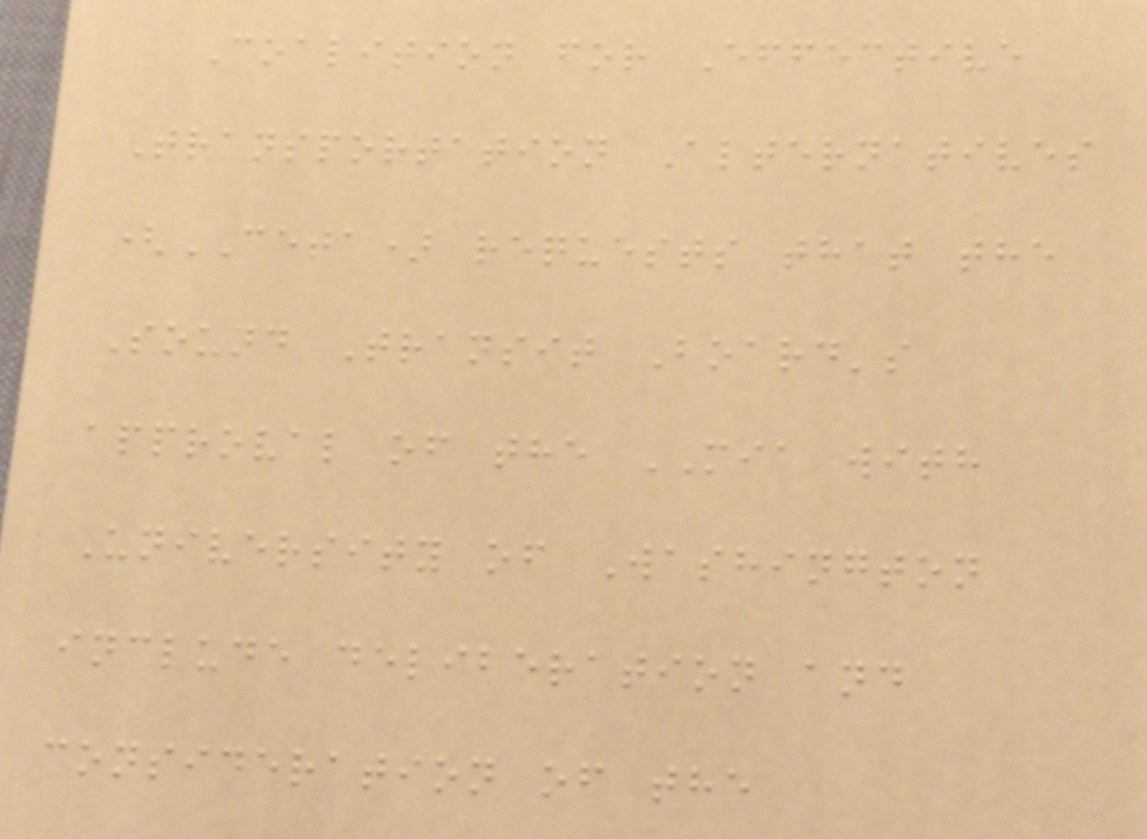Coalition for Effective
Transportation Alternatives
(CETA) requests that the
Sound Transit Board's
approval of the MIA with
University of Washington
include deliberation and
consideration of the
